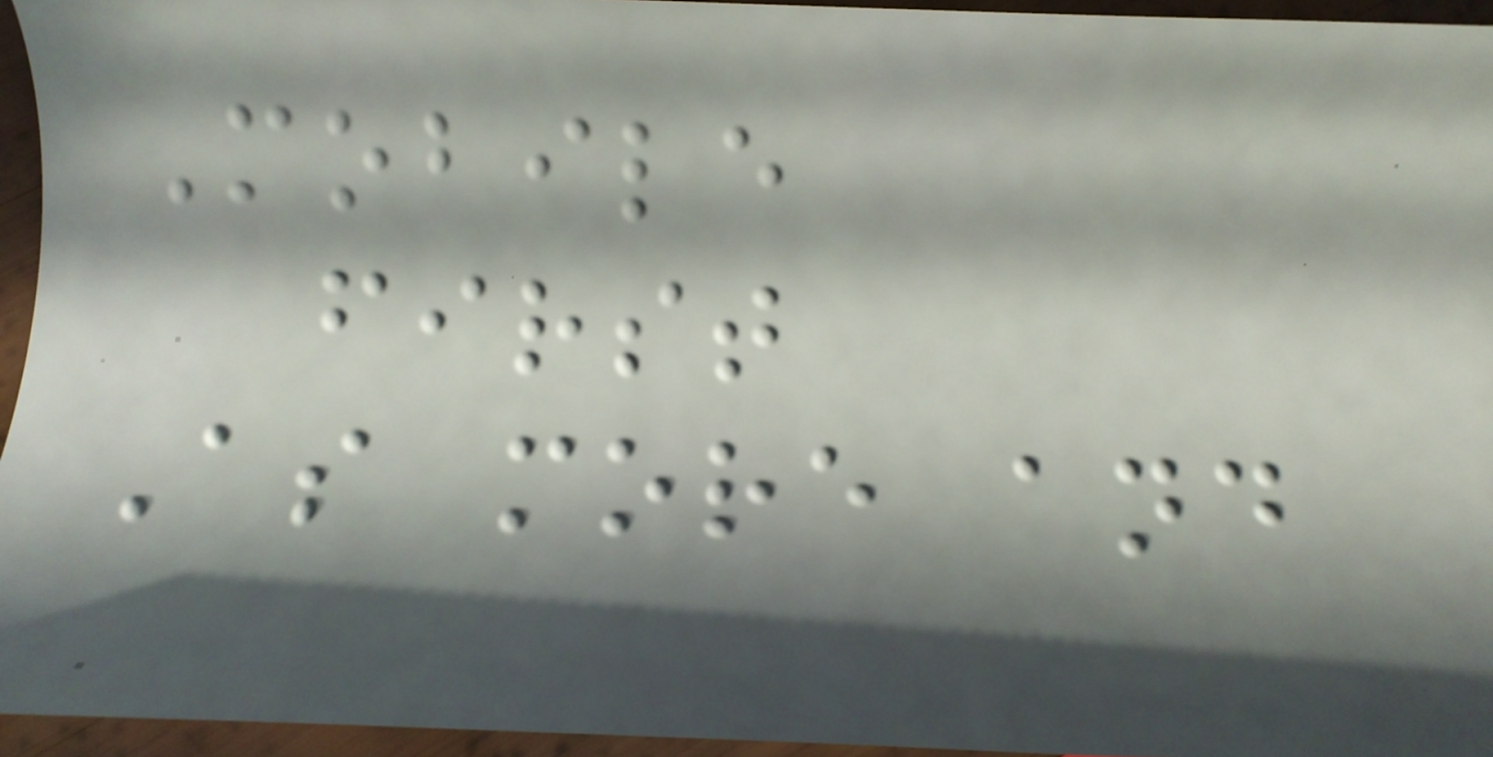Mobile
first
As more and
